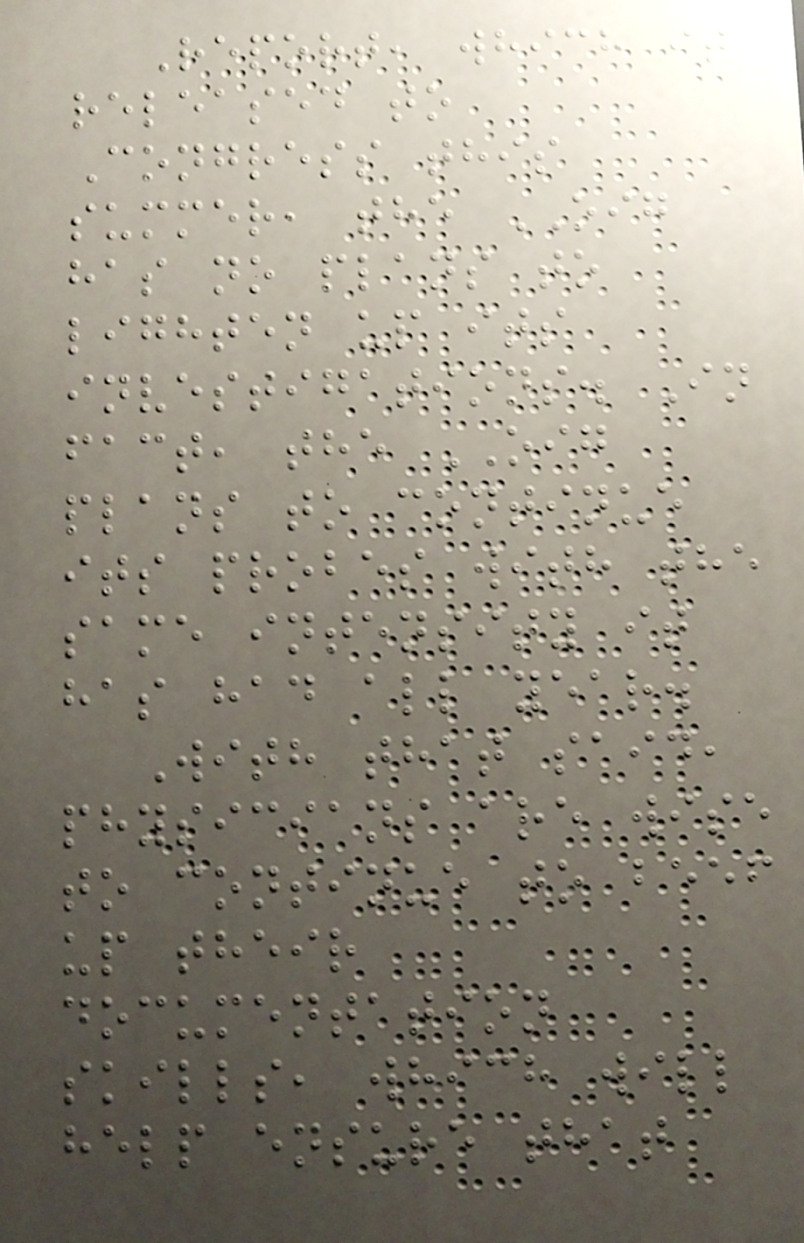Report, which it
released to
Congress this
summer, the OIG
has no plans to
lighten up its
investigations. In
fact, the OIG
plans to continue
its probes with the
same intensity it
has had all year.
With that said,
physicians are wise
to continue to beef
up their
documentation
skills, which will
help ensure that
